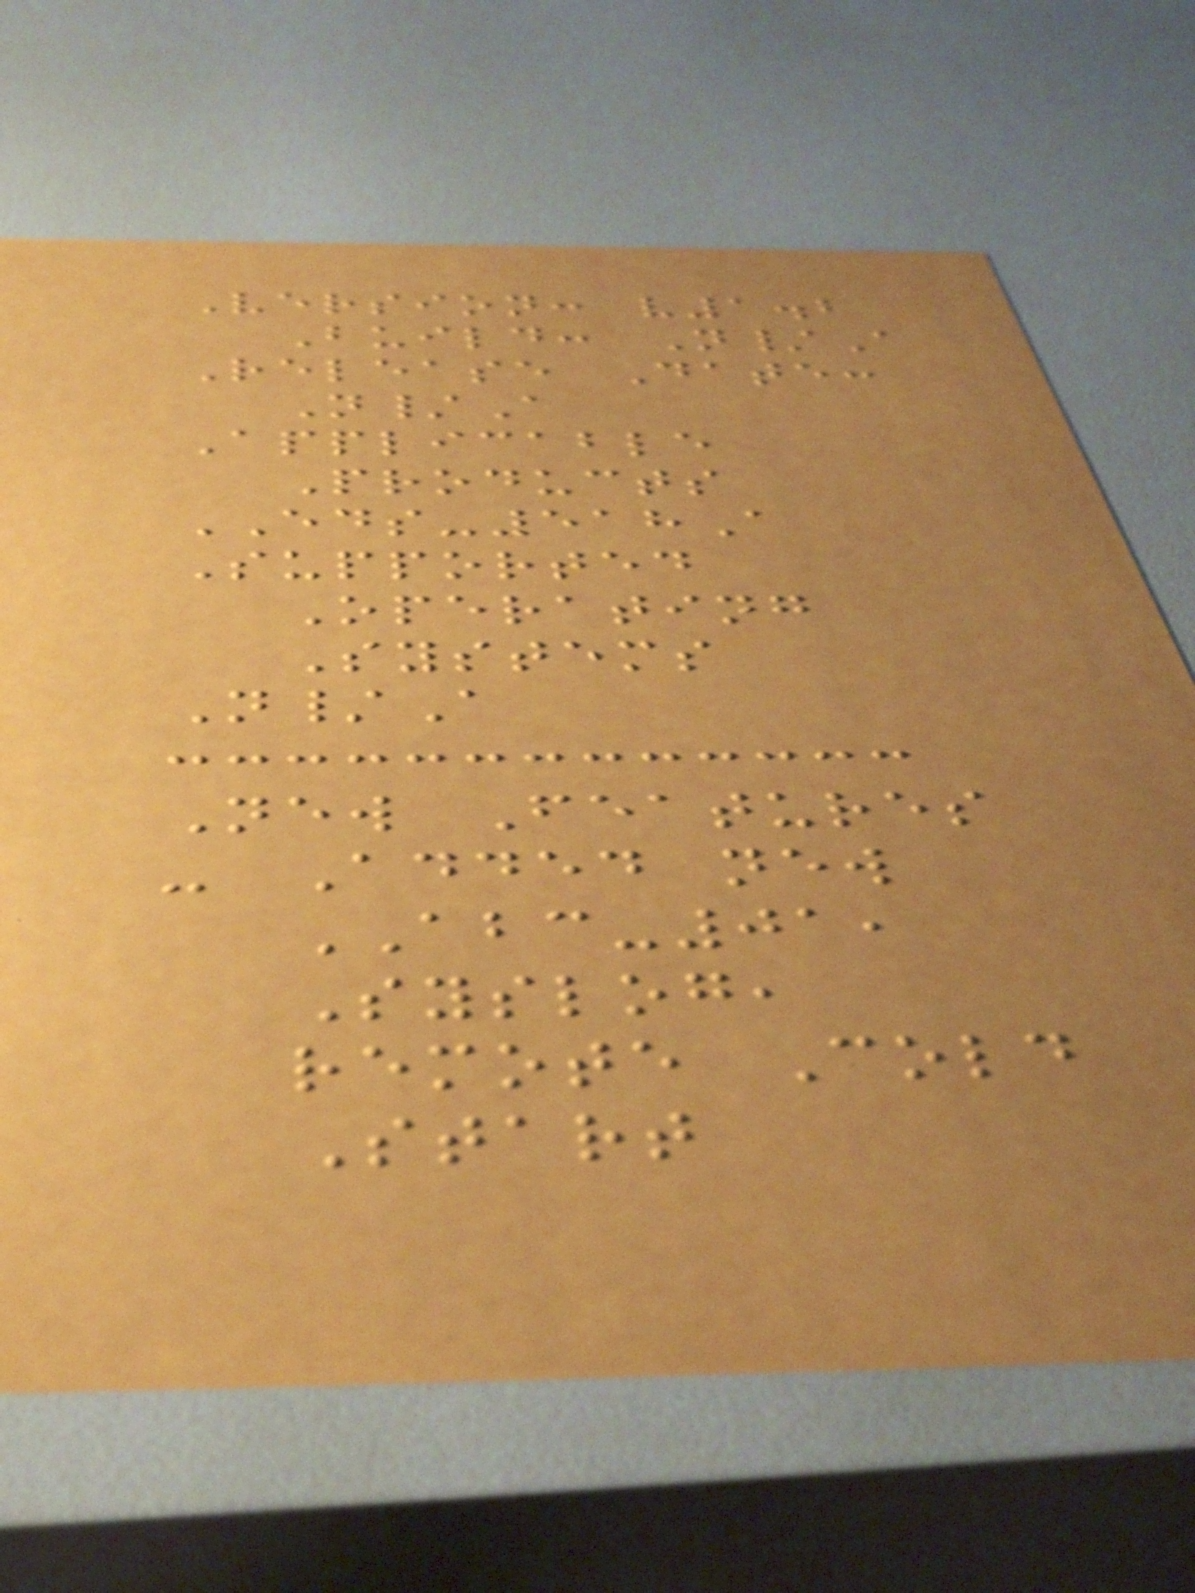Version: v1.2
Build: N/A
Release Date:
N/A
Applicable
Products
EDS-518A
Supported
Operating
Systems
N/A
New Features
- Added new
ABC-01,
Syslog,
remote Cold
Start
